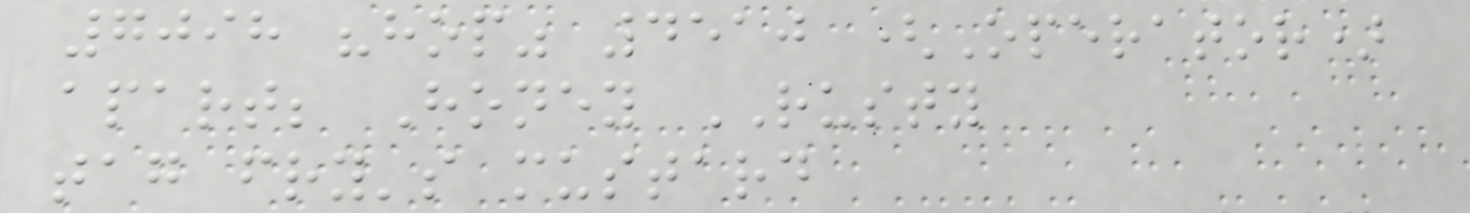7098 "hop" 4510 (Operator)
apart; Honey RUSTY
tag fry's mustard
